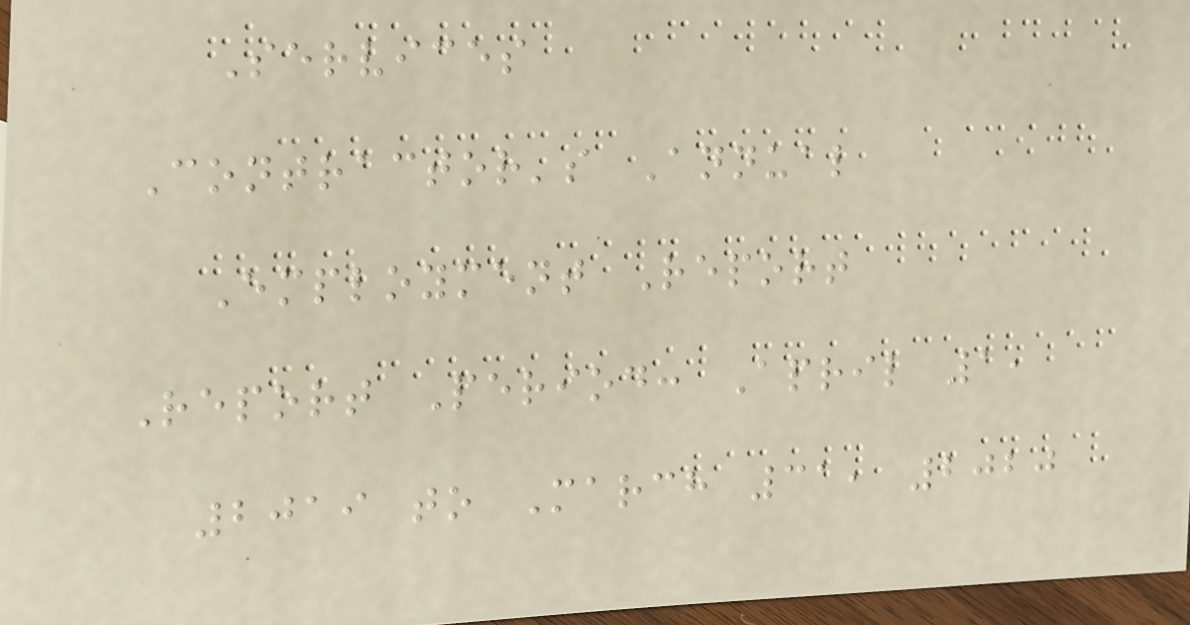Services
Contractor's Annual
Employment Report
Report Period: April 1,
2019 to March 31, 2020
